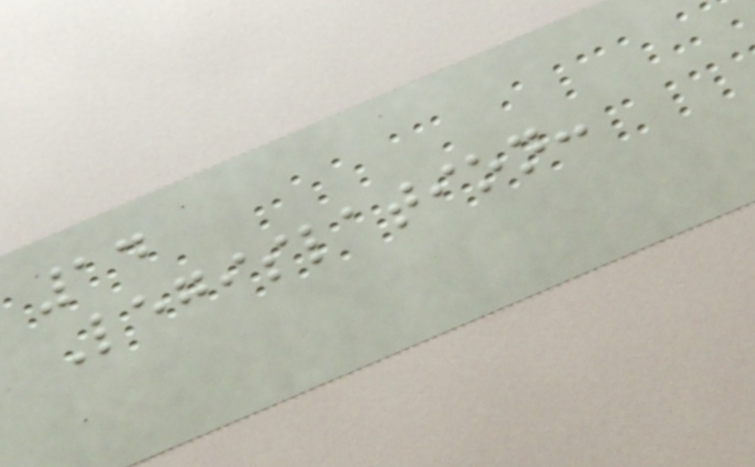14
Legislation:
